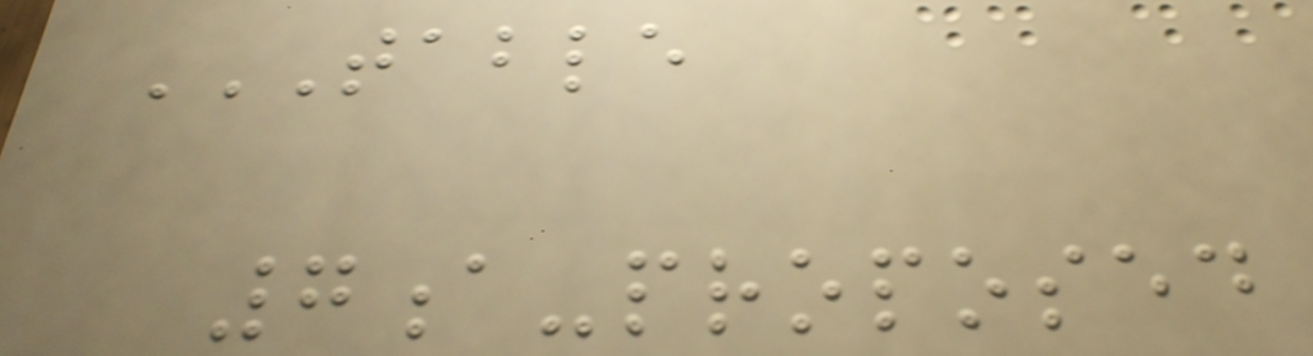TABLE
7A-PROPOSED
